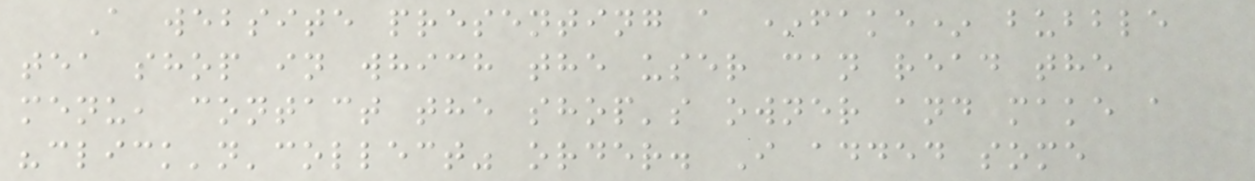A website presenting a *fake* bubble
tea shop in which the user can read the
menu, contact the shop's owner and make a
"click'n'collect" order. I added some
